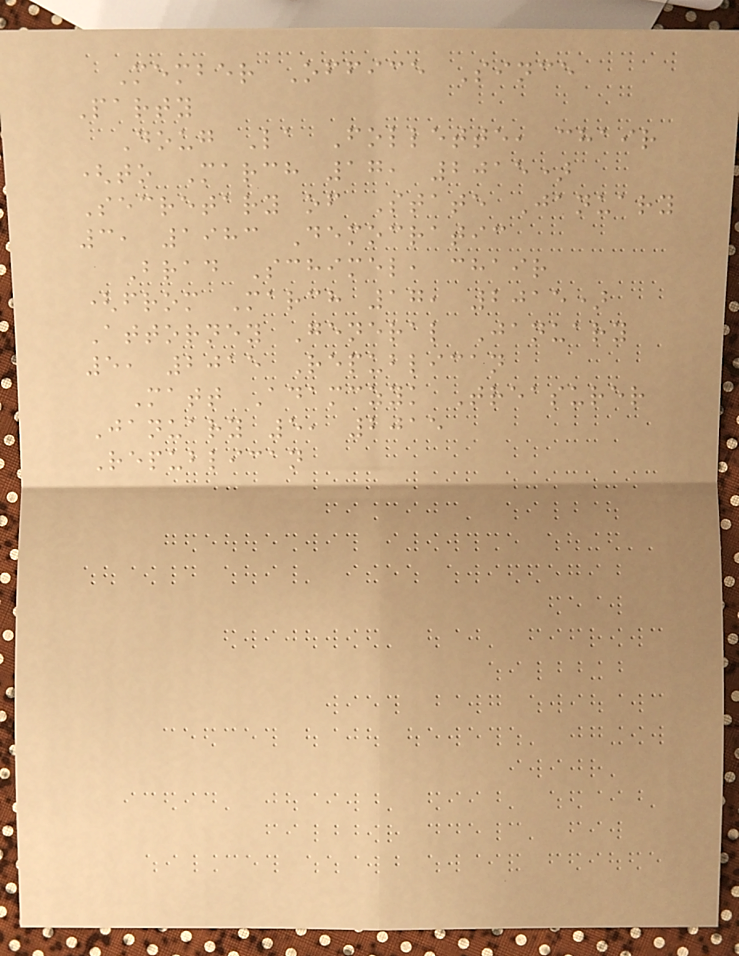Member Office Since
Party
Doug La Follette, chair
(to March 17, 2015)
Secretary of State January
3, 1983 Democratic
Brad Schimel, chair
(from March 17, 2015)
Attorney General January
5, 2015 Republican
Matt Adamczyk Treasurer
January 5, 2015
Republican
